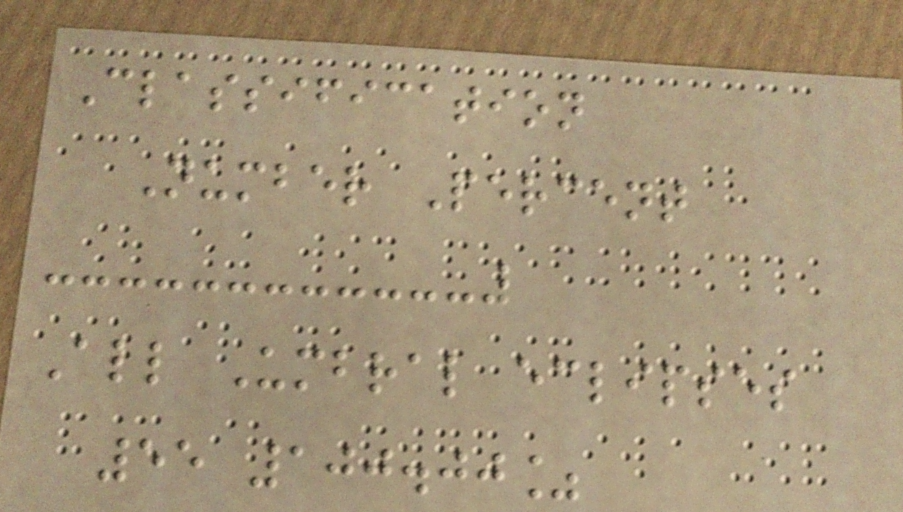Classification
Number Percent
All Umbral eclipses
55 100.00%
